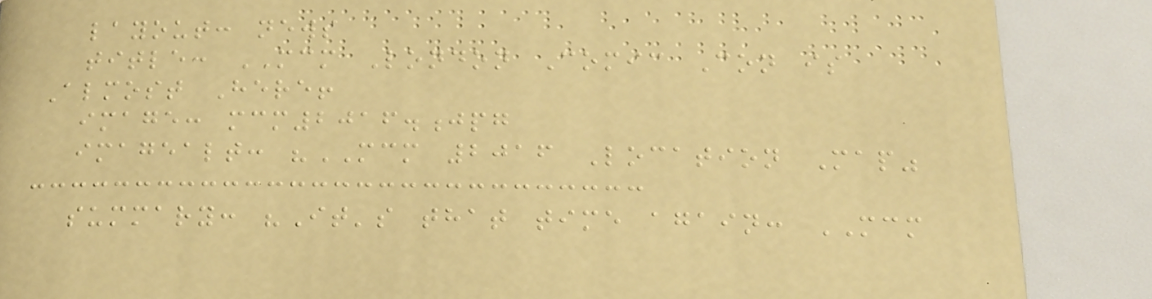layout: news
title: MCM London Comic Con is
Almost Here!
image: mcm2016.jpg
imagealt: "MCM 2016 Location Map"
summary: "It's that time again: MCM
